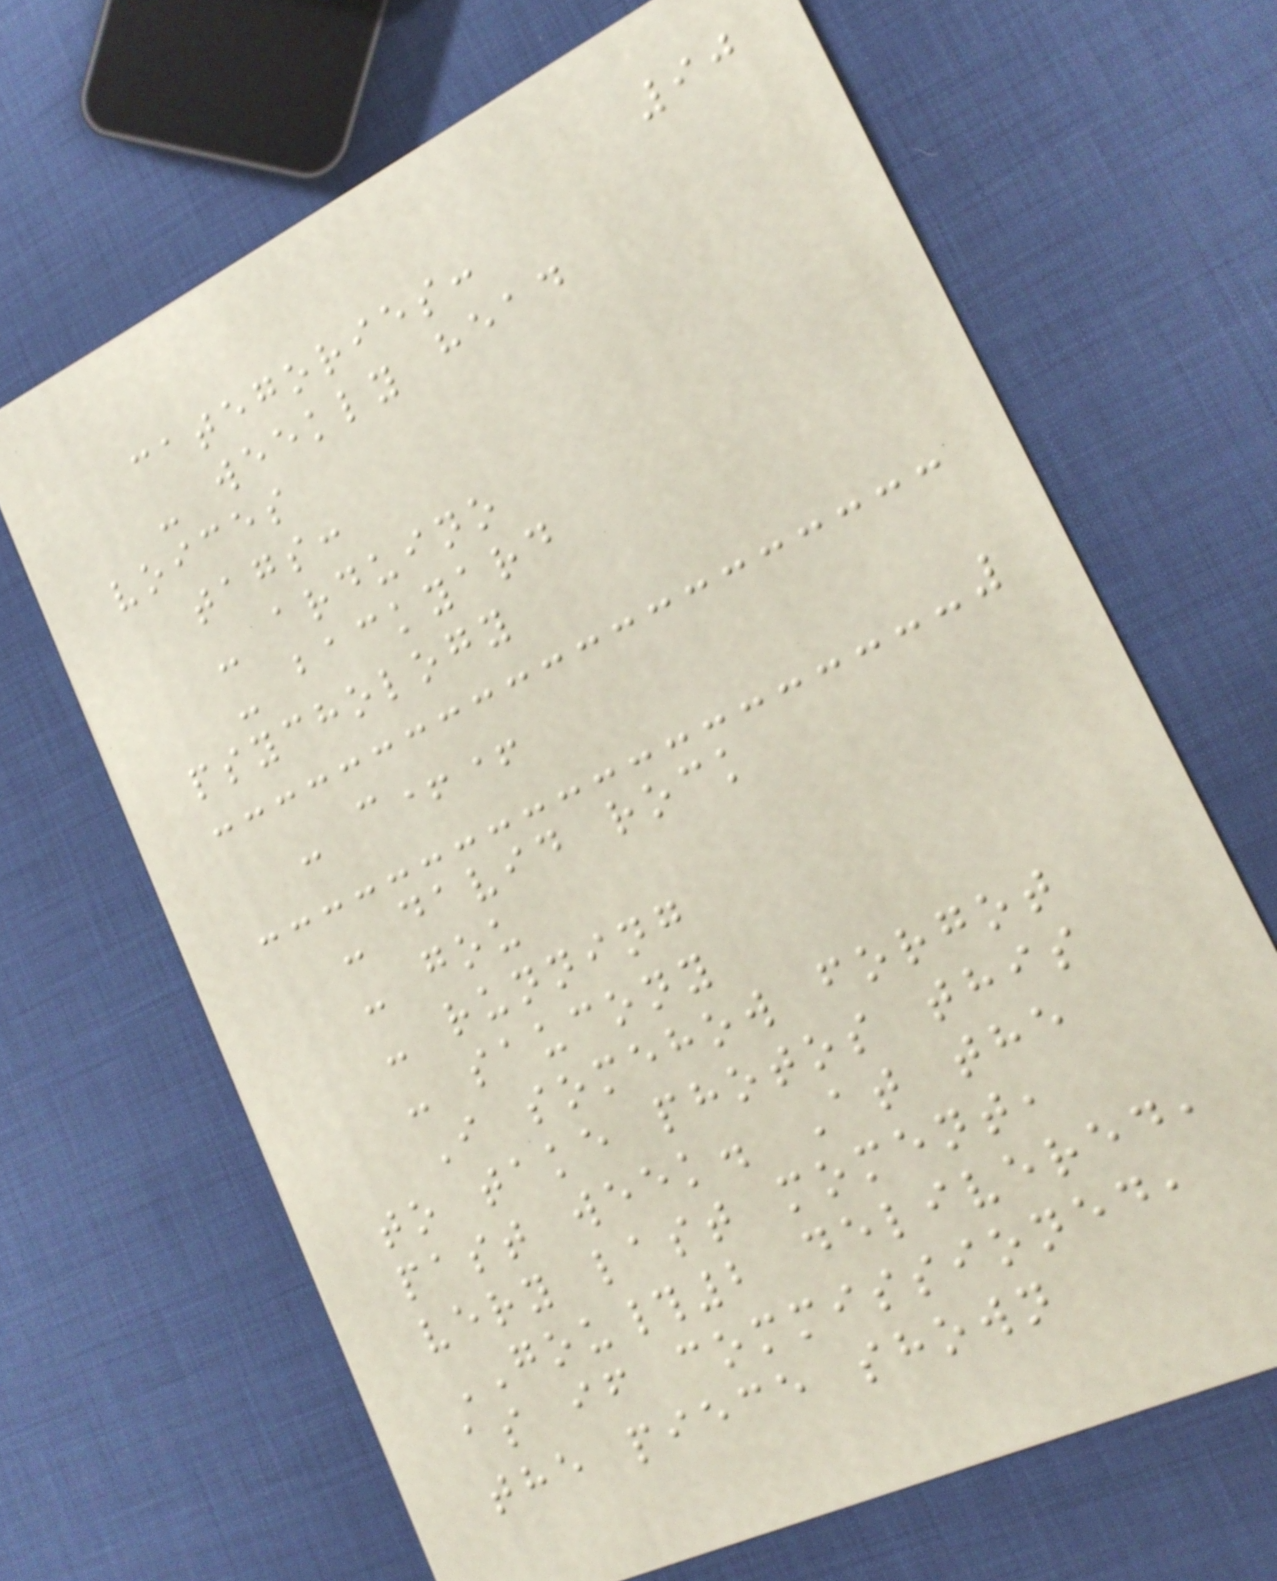90
categories:
- weekly head
voices
tags:
- arduino
- backyard
psychology
- c++
- david rock
- gou
- running
- saucony
I somehow forgot
to take photos this
past week. At the
very last moment,
GOU#2 delivered,
as if commissioned,
the piece shown
